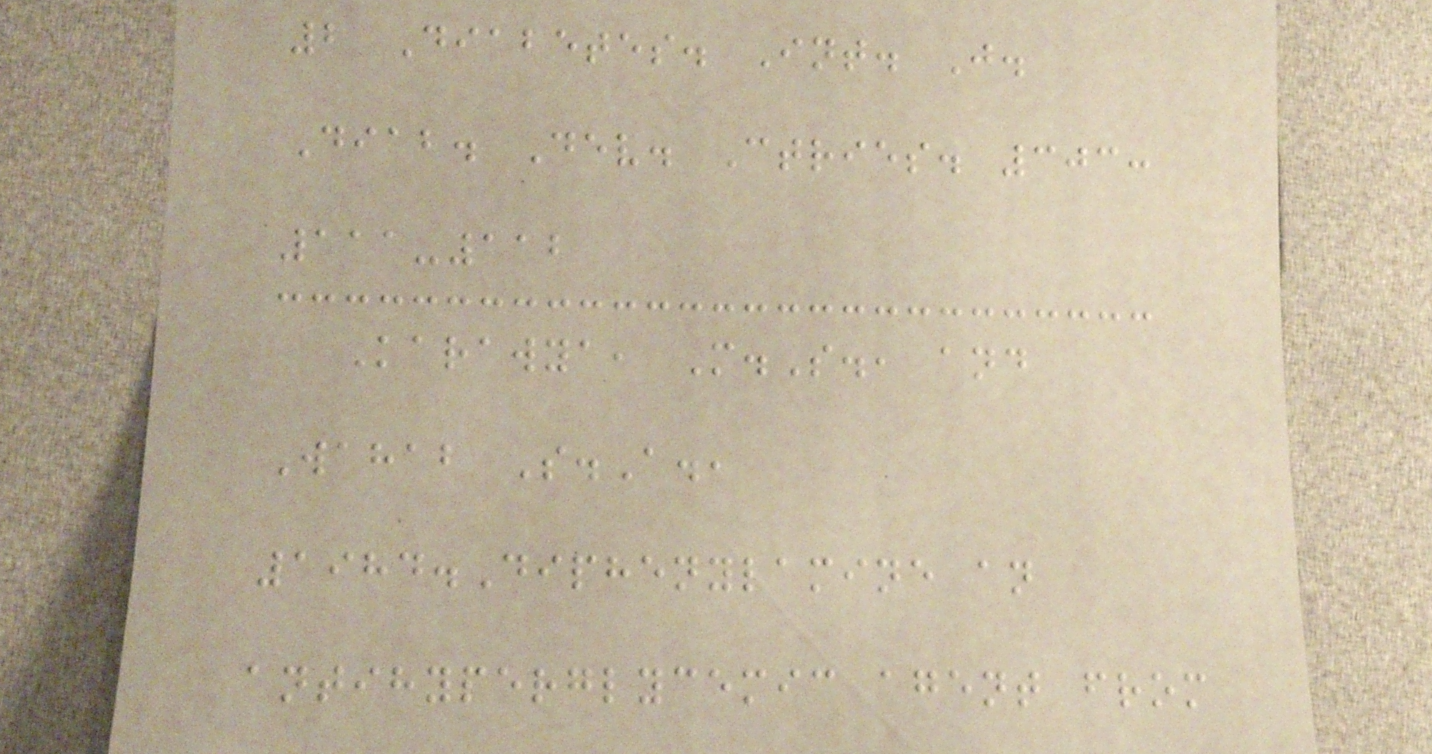2 Diabetes. Int. J.
Diab. Dev. Ctries. 303:
111-112
Karawya, M.S., and
Wahab S.A.,
1984.Diphenylamine an
antihyperglycemic agent from
